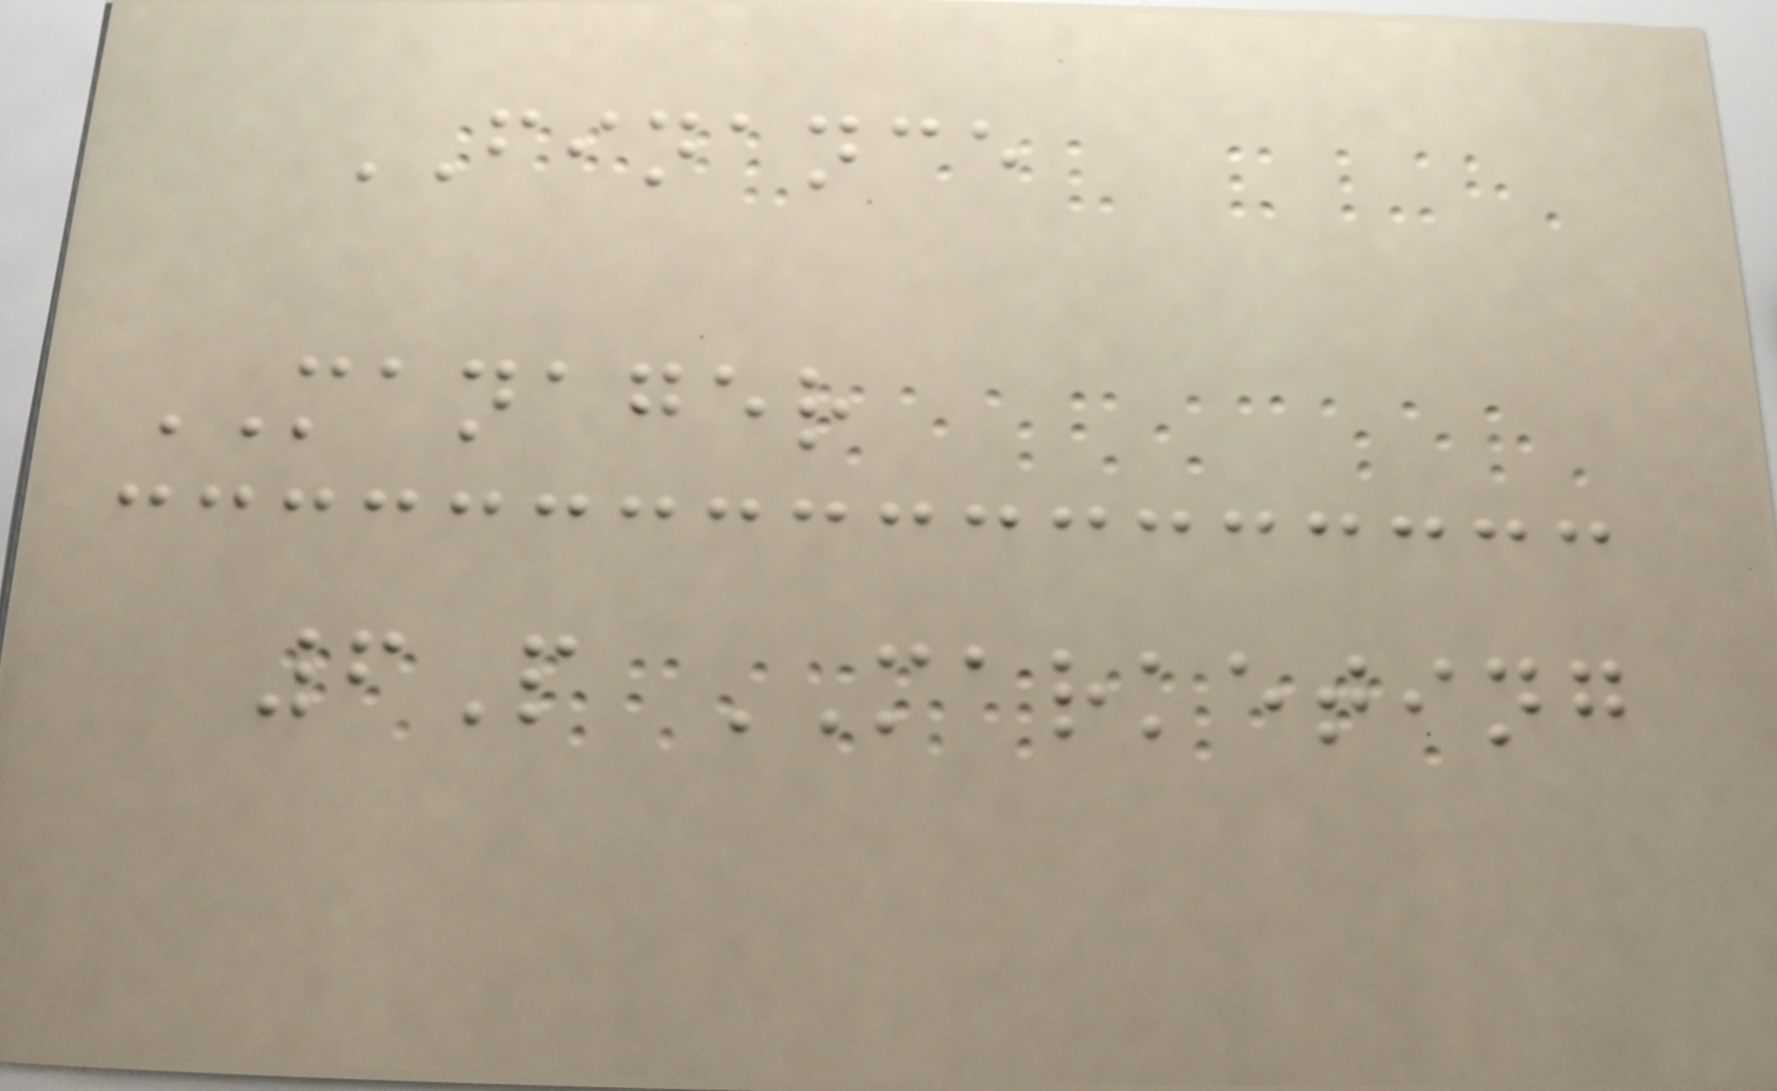FINANCE
MANAGER
6P MARKETING
